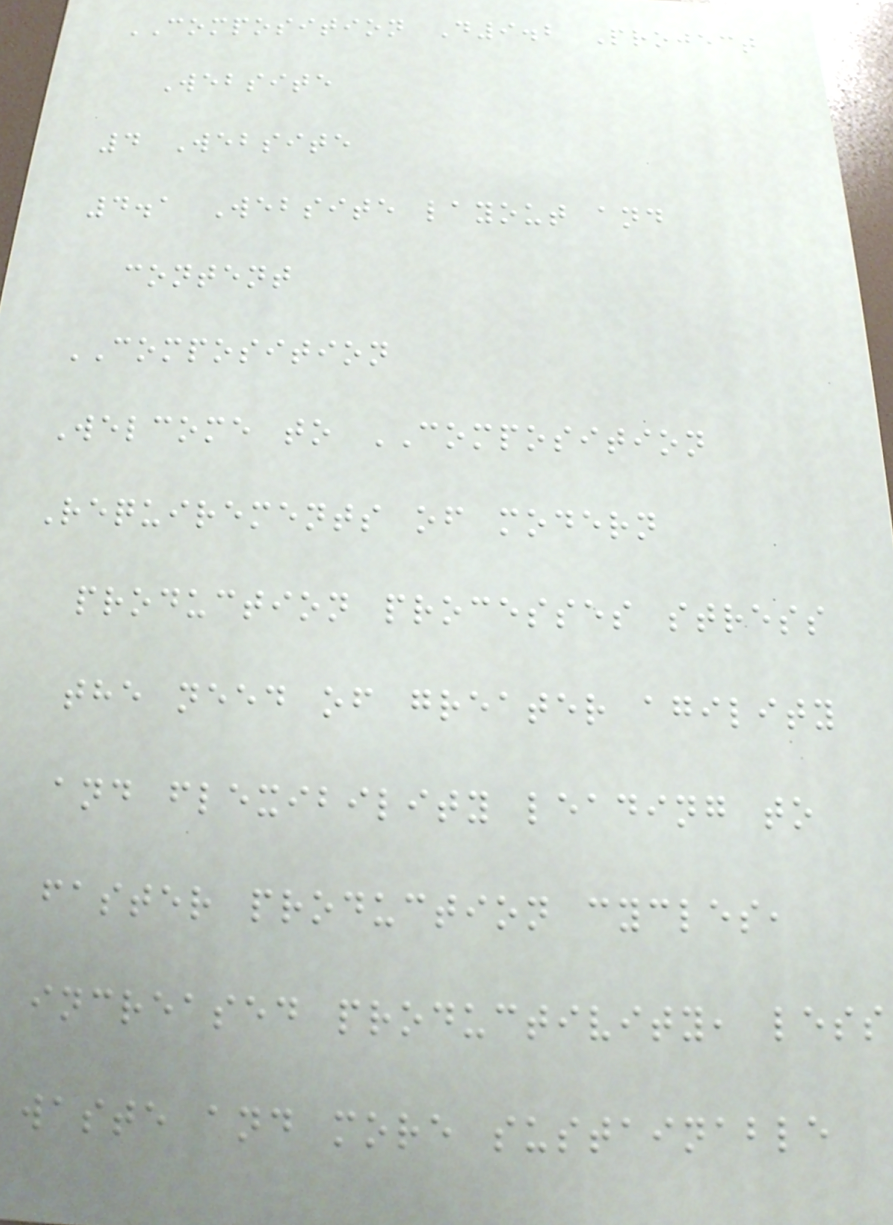COMPOSITION D9.2 Project
Website
4 Website
4.1 Website layout and
content
COMPOSITION
Welcome to COMPOSITION
Requirements of modern
production processes stress
the need of greater agility
and flexibility leading to
faster production cycles,
increased productivity, less
waste and more sustainable
